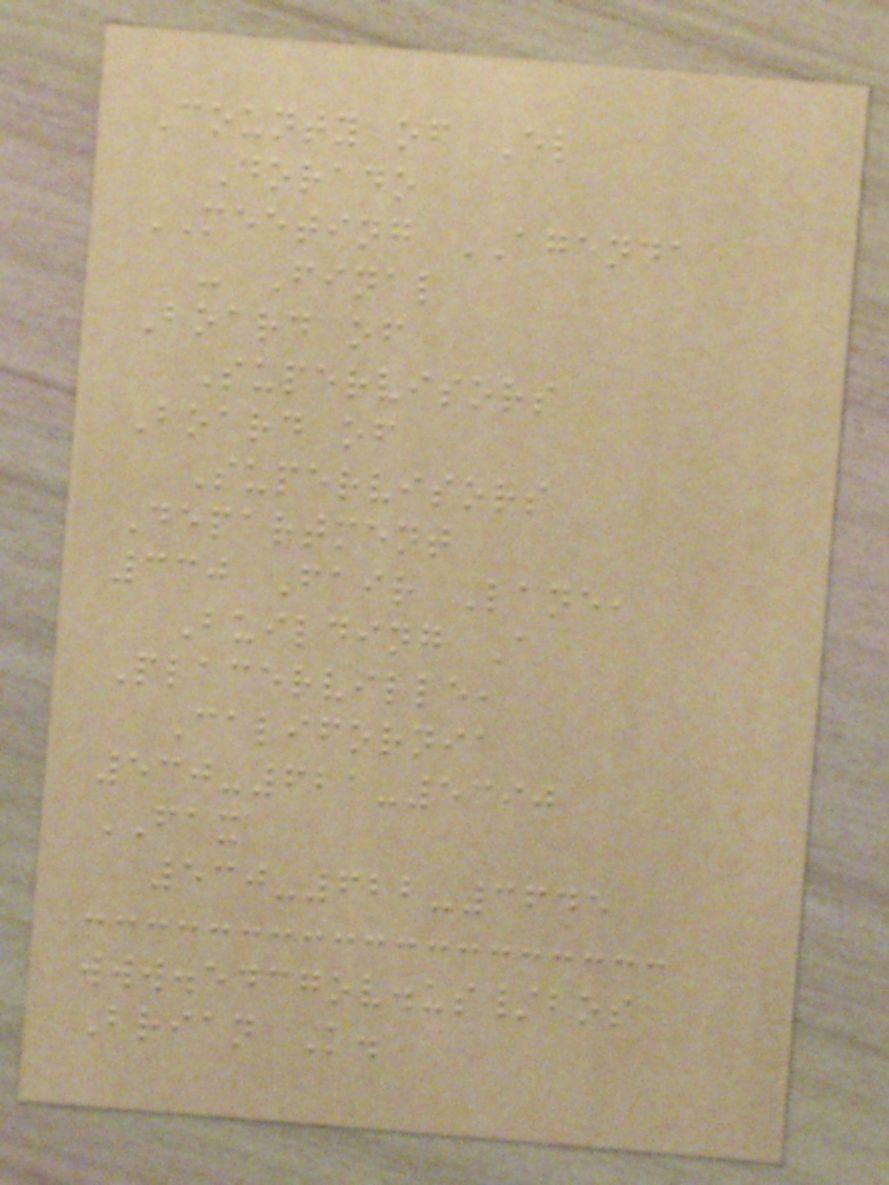County of El
Dorado
MEETING AGENDA
- Final
Board of
Supervisors
Board of
Supervisors
Department
330 Fair Lane,
Building A
Placerville,
California
530-621-5390
FAX
530-622-3645
www.edcgov.us/bos
Brian K.
